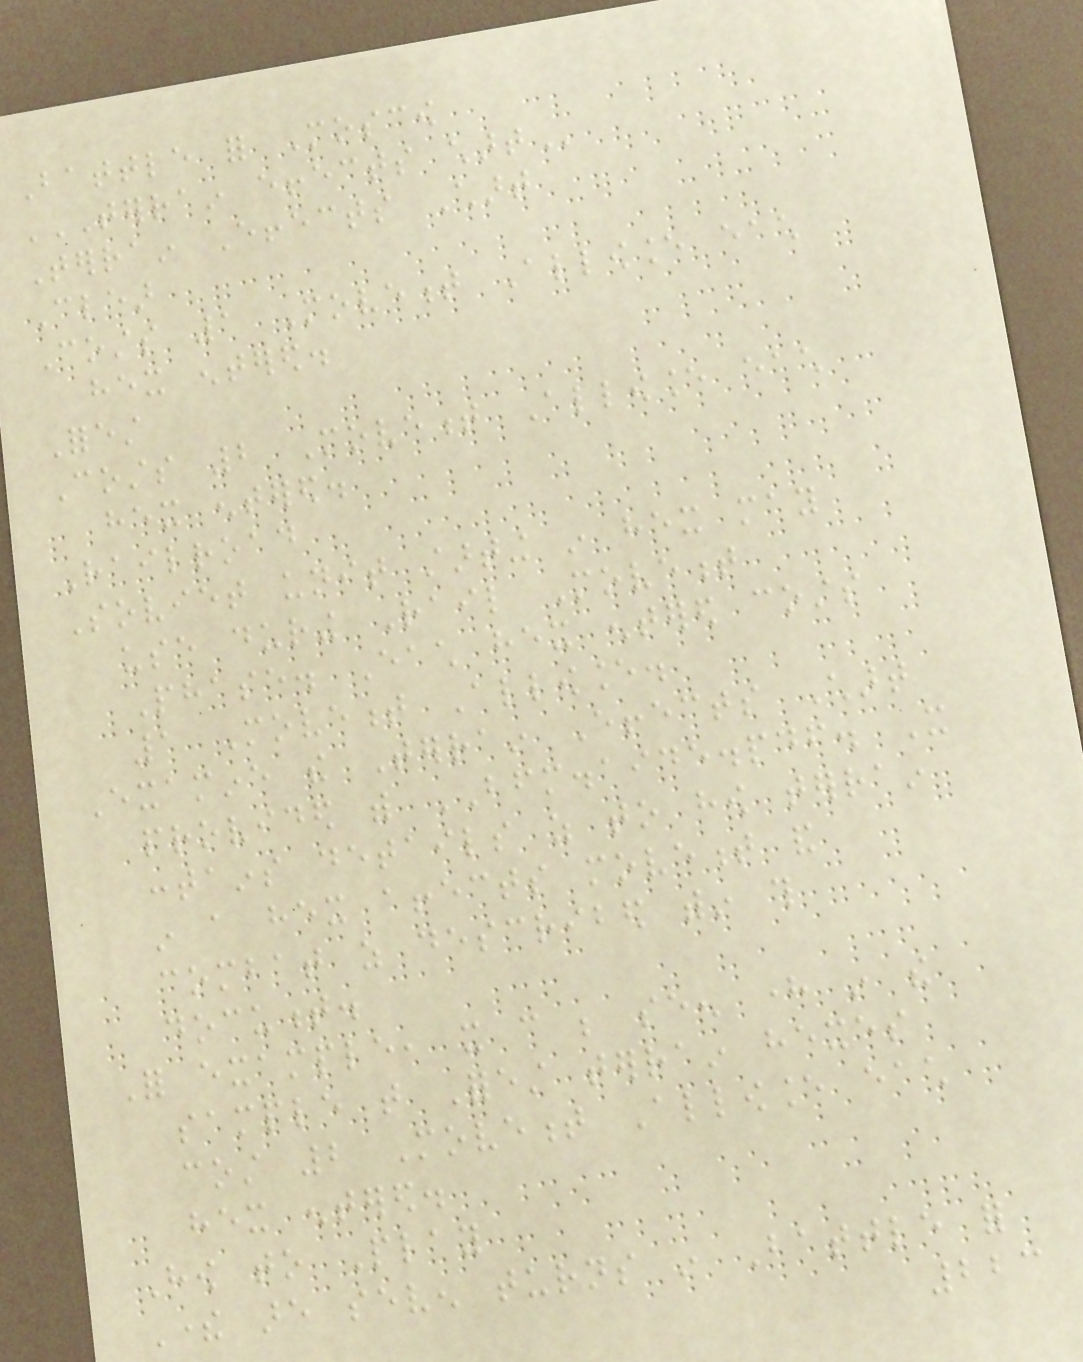Battle for Moscow
TERRAIN EFFECTS CHART
Terrain Effects Chart
Clear
Costs 1 Movement Allowance each
hex entered.
Forest
Costs 2 Movement Allowance each
hex entered.
Railroad
Soviet unit starting in hex may
use during Rail Movement
Phase. Each hex entered costs
1 Movement Allowance.
Examine the Terrain Effects Chart
provided with BFM.aide.pdf. It
contains details as to how terrain
in a hex affects movement and
combat as described within this
document.
For example, it can be seen here in the
sample that Forest terrain hexes
cost 2 Movement Allowance each
hex entered.
How to Play
There are seven turns in Battle for
223
